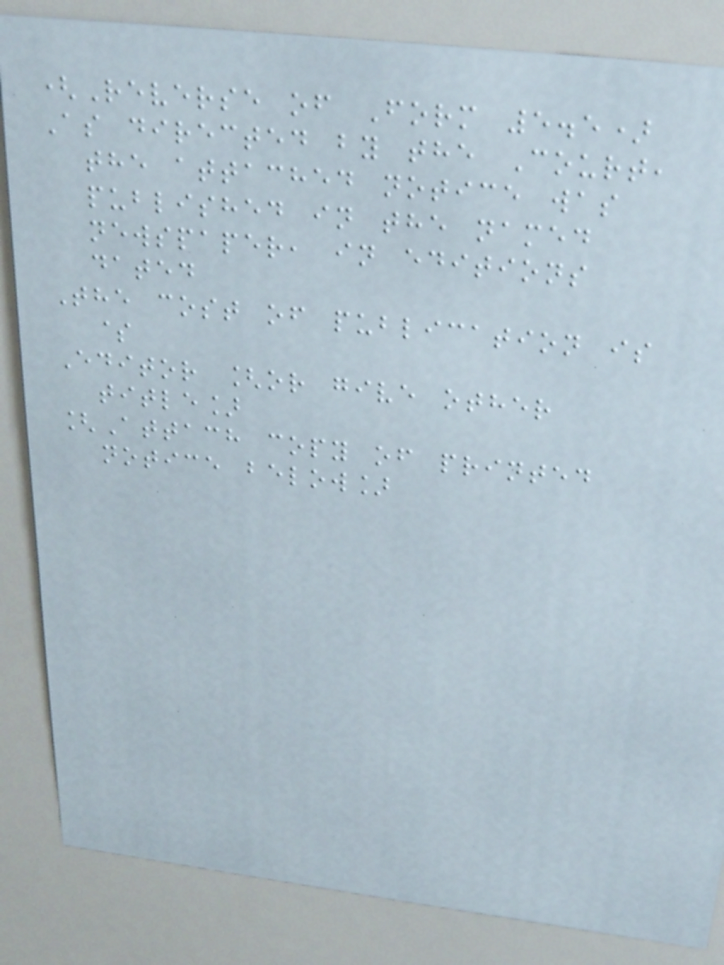(Reverse of Form 5.5)
As directed by the Court,
the attached notice was
published in the named
newspaper, in editions
dated
The cost of publication is
$
Editor [or give other
title]
[Attach copy of printed
notice below]
